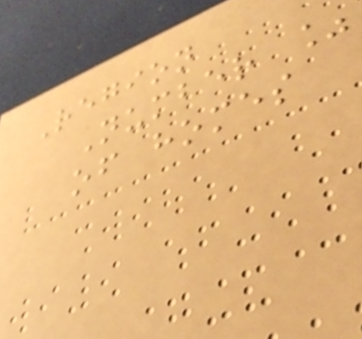Region
Number %
of homes
